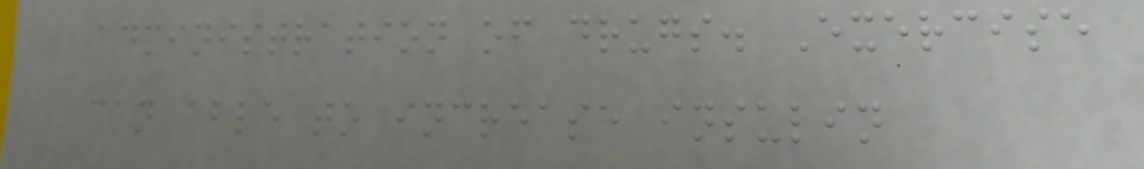administration of drugs. Exercise
can able to increase insulin
